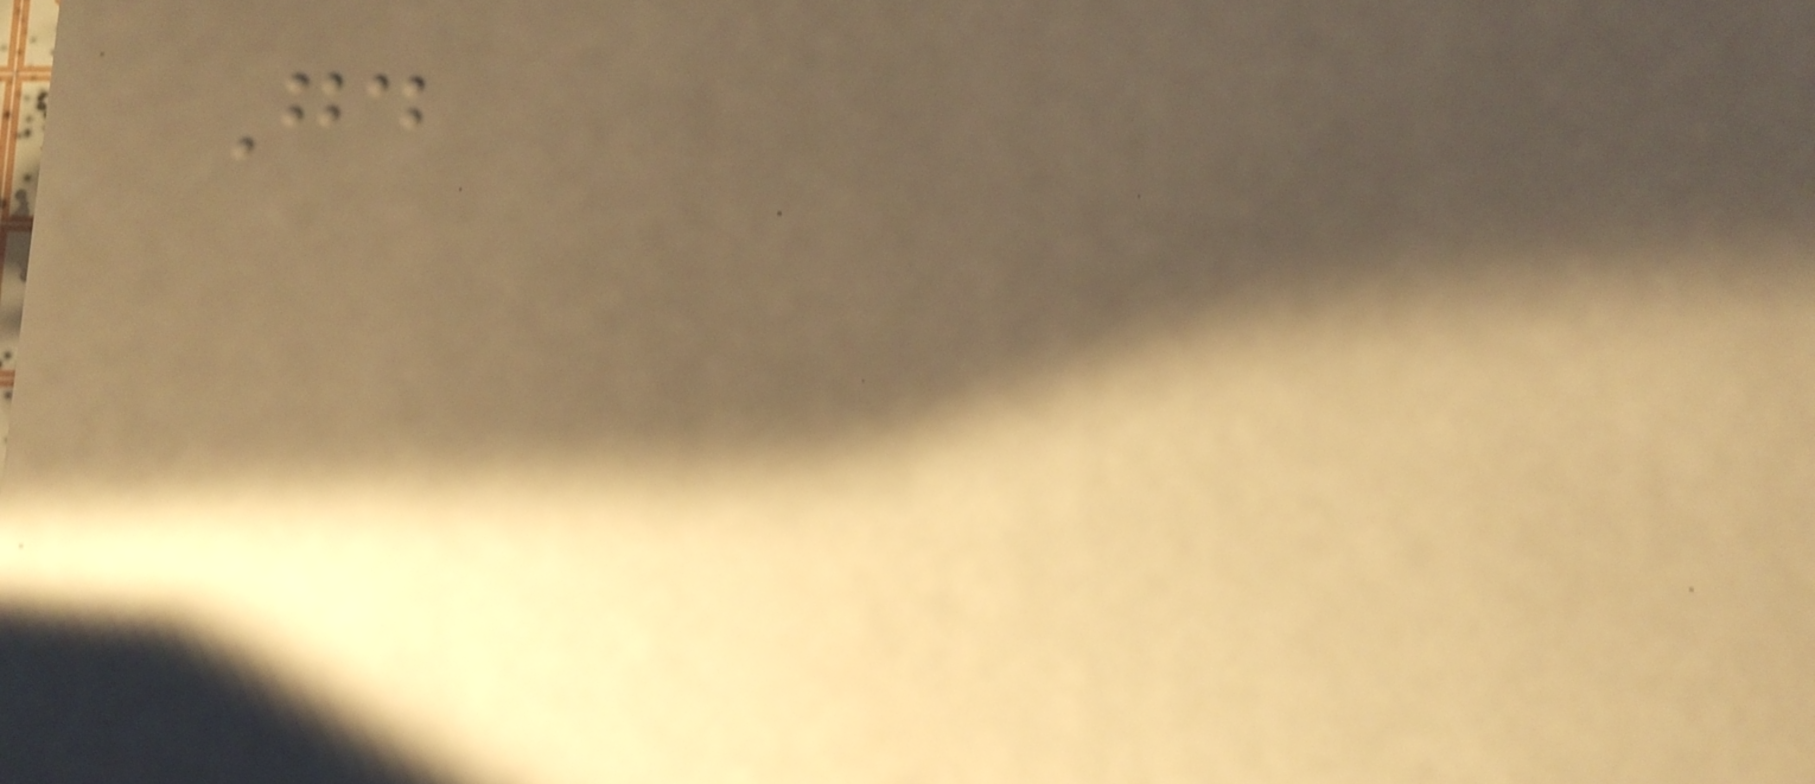Good
